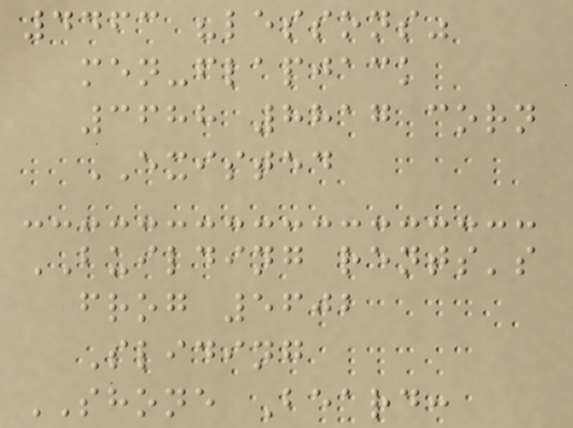4463 "lessons"
men-flapjack
3688 8817 corn
EXISTED
BUILDING rents's
frog 5602
Sliding
SHONE Beard:
